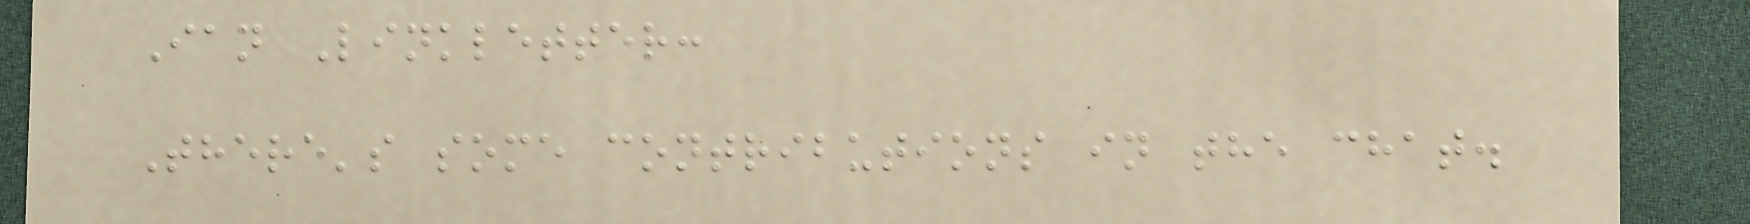Ian Linkletter:
There's some contributions in the chat.
